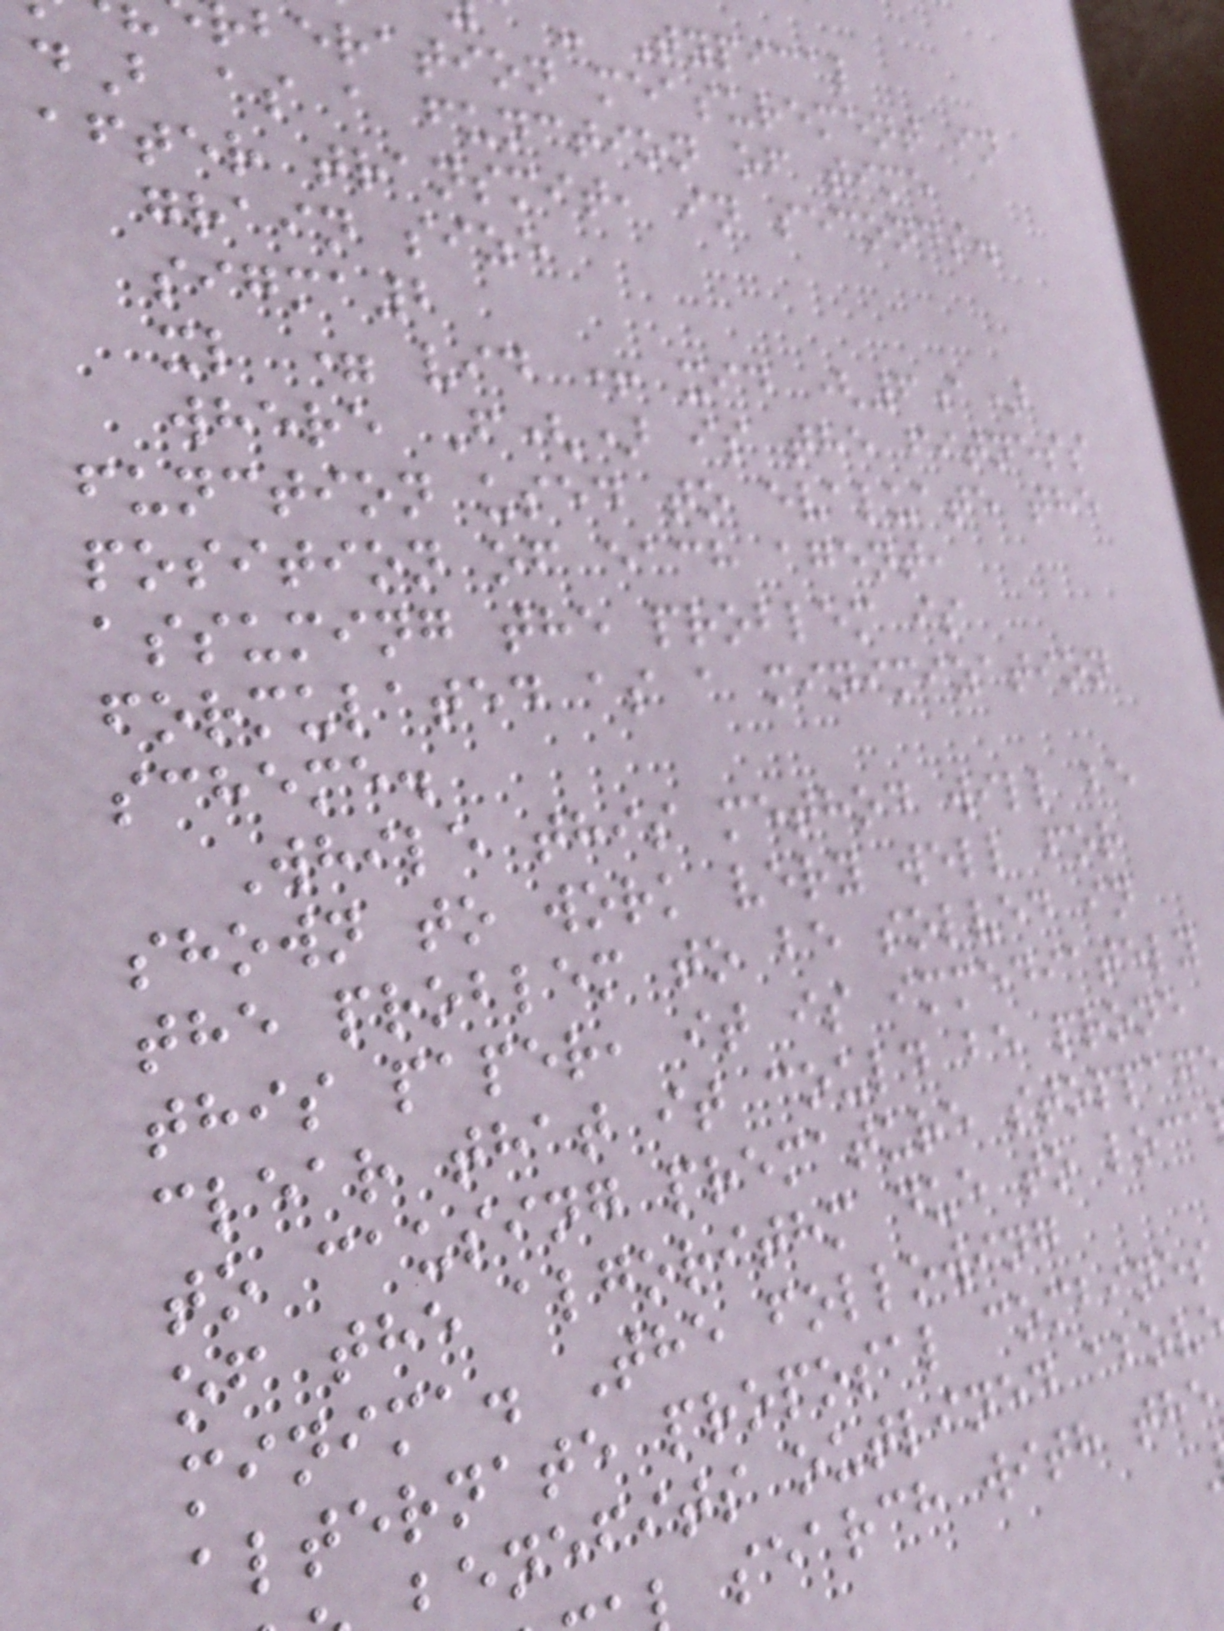- Typical
rberation measurement in
dB as a function of time
after transmit, in seconds.
grain size
sigma2
xl = vid + xid (6a)
where F() is the fitness
function used to evaluate the
position of each agent,
assuming the problem is
formulated as a minimization
scheme.
While this method will be
shown to work very well for
the problem to be solved in
this paper, it is immediately
clear that it could be prone
to causing premature stoppag
of the algorithm due to loca
minima. The following
alternate proposal combines
enefits outlined abov
search with the
